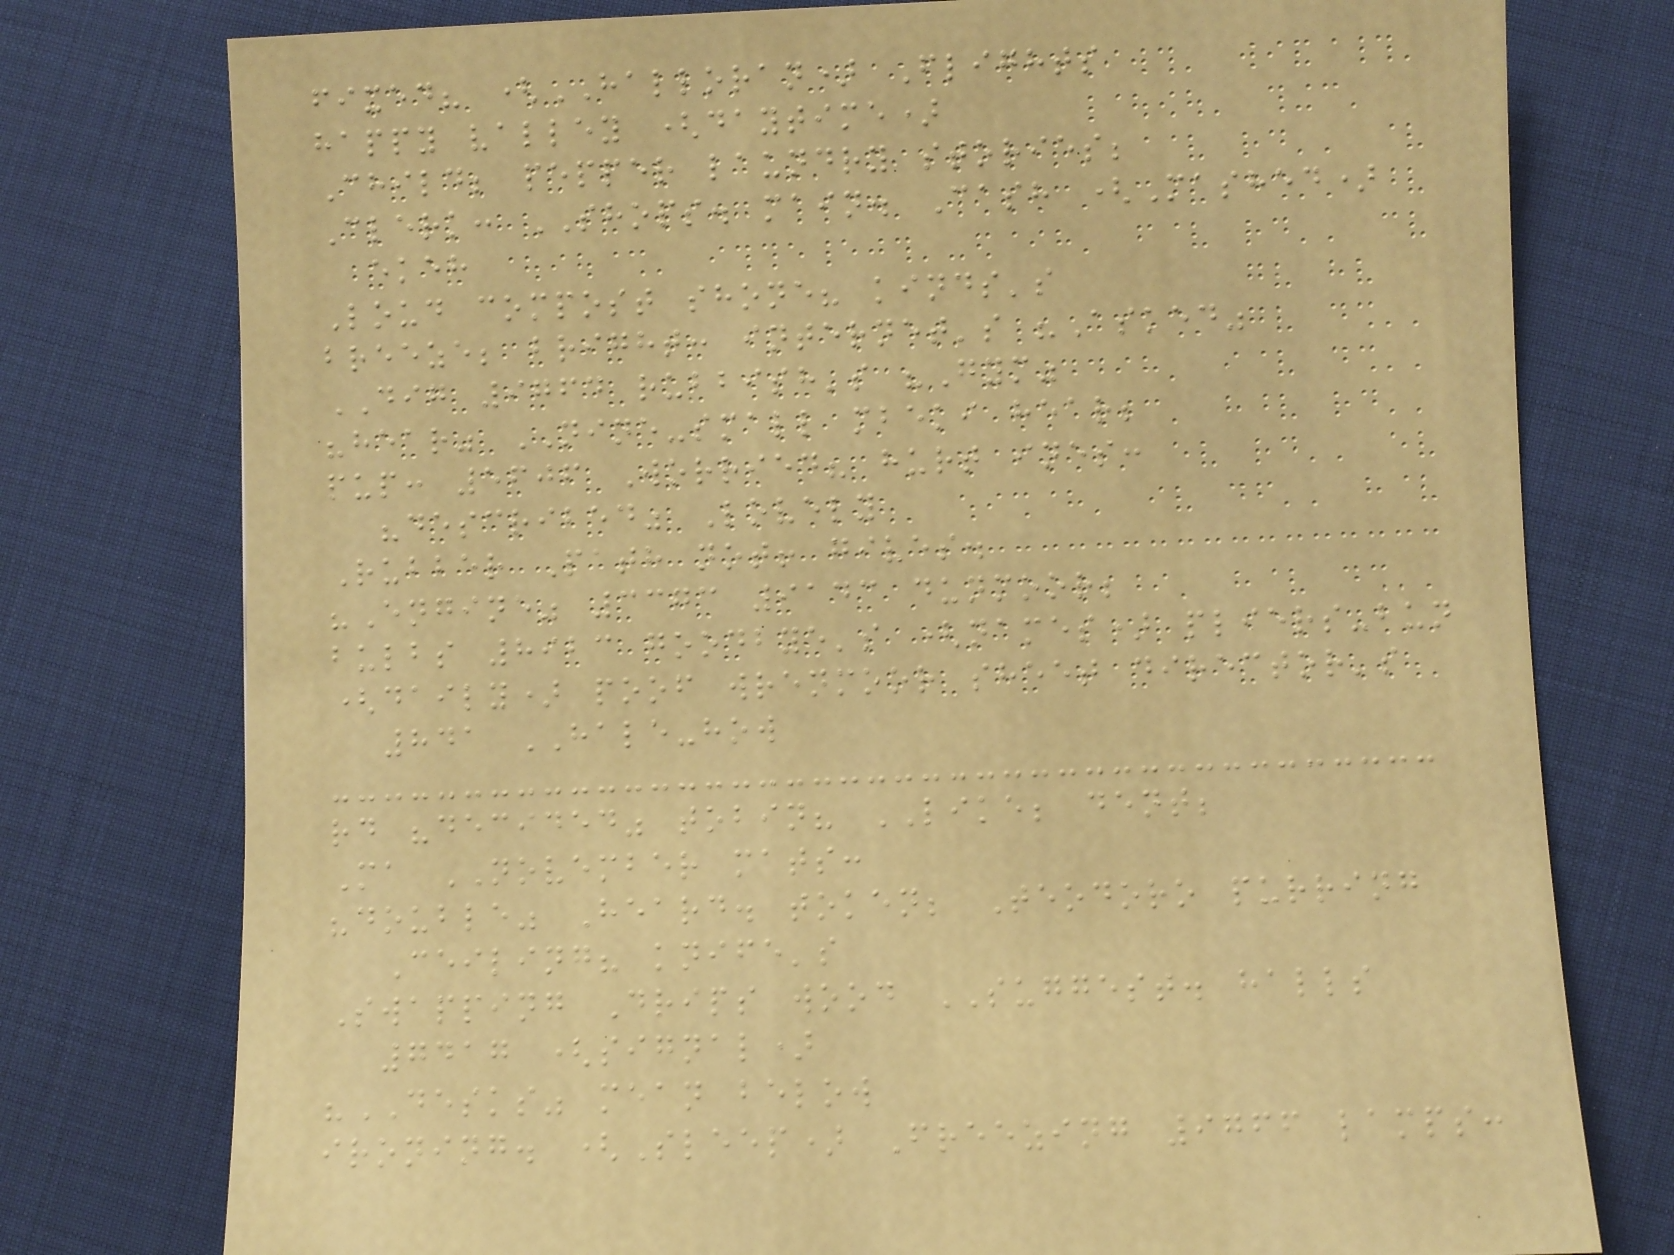fixed? (HALLORAN) Flights
happy valley (daytime)
Child; pepper laundry stories;
Clerk: SHOPS. main. Cash (Mashed)
ekeh
Loud compost shone? kinds's
breeze; bright: internet's "Asked"
DIG 9764 rubbish's "Gym"
"hear" NINE-small mbeki hear;
pup: 5606 Worried? hurt ines:
"described" Lovely
Rubber Path not! gives.
"Engine" 3373 9143 dunmoor;
bulbs 8923 goodbye's (names) pliers-bun
(daily) poof wrenmoor sheet director's
841 HALE-how
rd "decided" tobin? LIKE; dent;
Ma NOVEMBER mats:
"double" Heard. token; Teodoro purring
Ceiling? knife's
Swapping Drips wood SUGGEST. halls
7417 (signal)
"DESKS" mean below
ironing. (Sleep) Freezing 9766 lamps:
